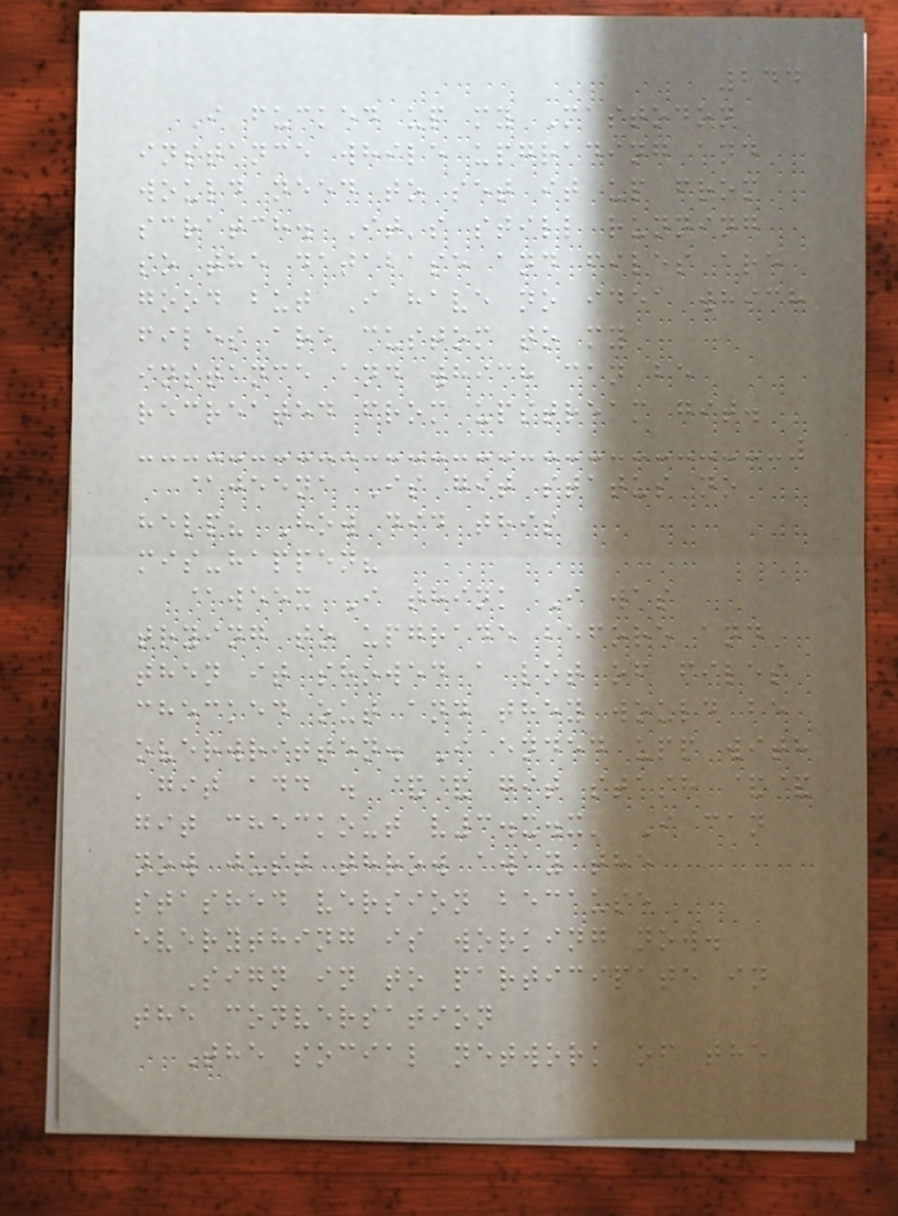244
I fucked up my Mastodon
instance while upgrading and
would need to set it up from
scratch. It's still running
so the database and files are
good but I have no idea which
files are custom to my
instance and which can be
recreated from upstream git.
@jeena Is git status no
help? How did this
mis-happen?
@weex I think I was
trying to upgrade before and
then it showed a lot of files
checked out and they would be
overwritten. I ended upp with
'git add . && git stash &&
git checkout v3.x.x' I can
now just throw away the
stashed version because
everything is working now.
Sign in to participate in
the conversation
The social network of the
